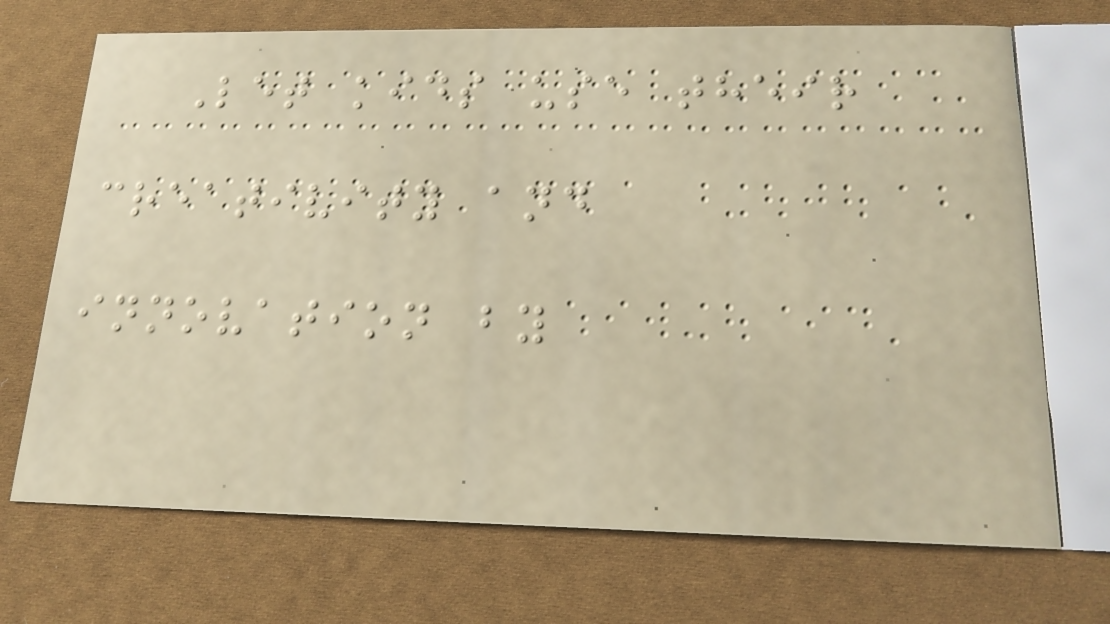Let kids use their
creativity and
innovation by
